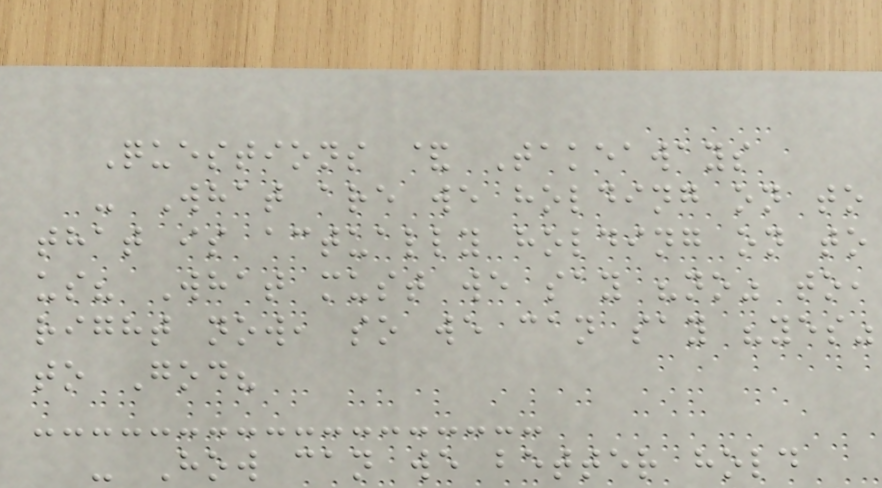Questions & Takeaways
- What are we holding on to
that is actually holding on to
us? What must we say "no" to,
right now, so we can say "yes"
to God?
- How can we better hold
